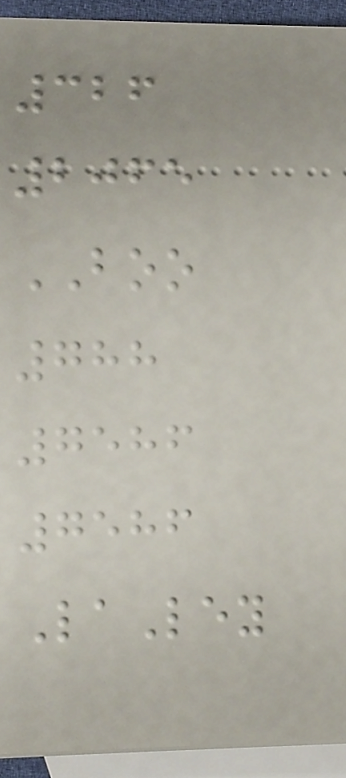326
2065
BOO
788
7586
7586
LaLey
